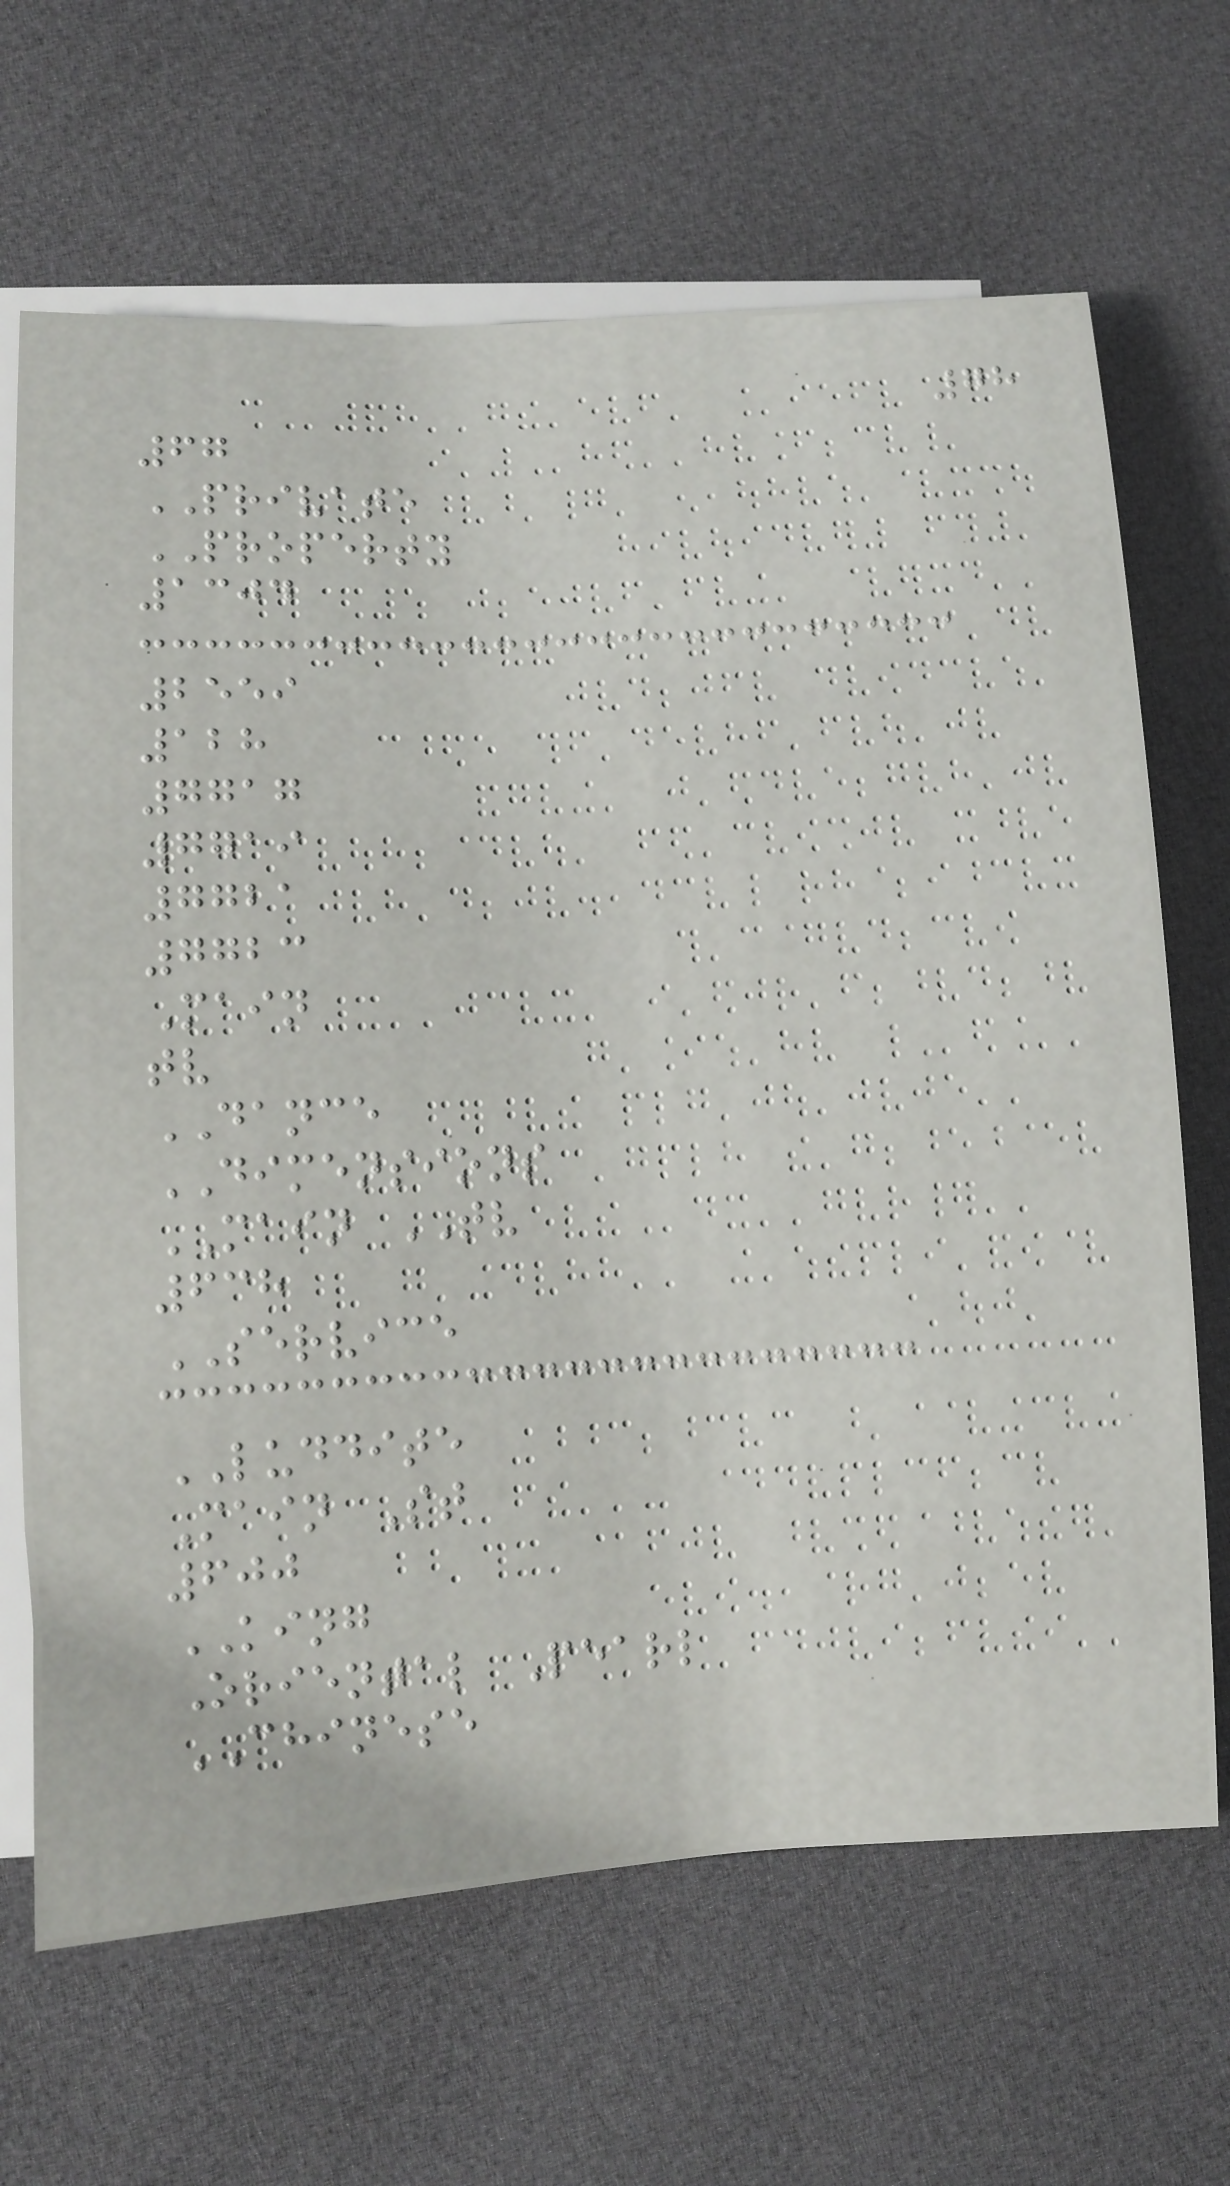78
67
PRIVATE
PROPERTY
1304
2559
128
7717
7719
7721
7723
Main
tv
DANCE
DIMENSIONS
MAIN TV
638
SERVICE
LUDDITE
Main St
600
KING
Oriental Pearl
CHINESE
